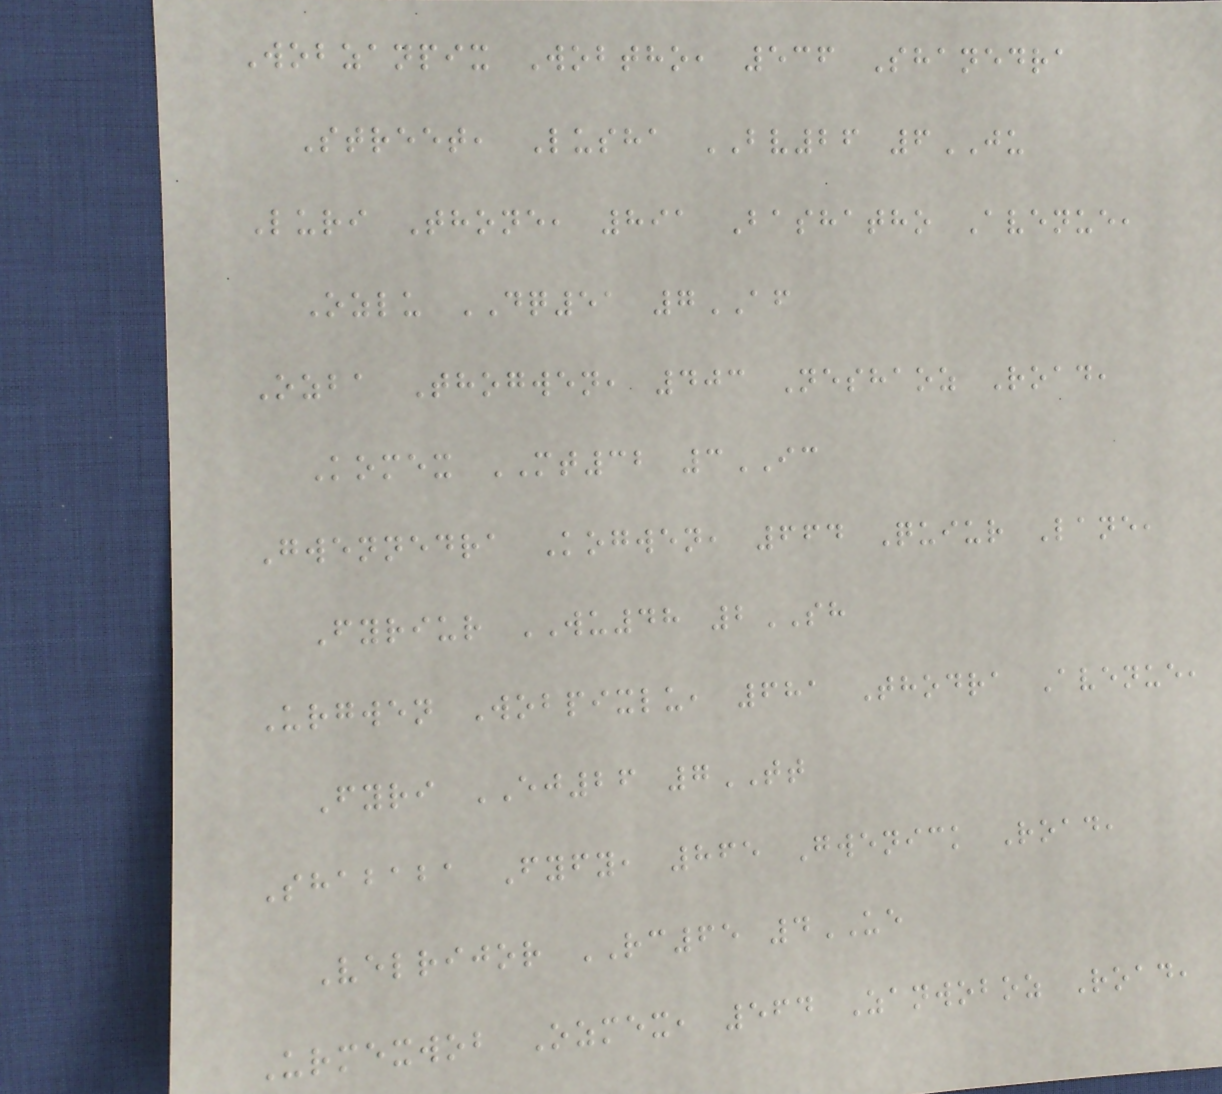Wobzanpix Wobtho, 536 Shanedra
Street, Lusha BV26 6JU
Luri Thone, 891 Bashatho Avenue,
Ozlu DQ51 7AF
Ozba Thogwen, 403 Neshaoz Road,
Komex MT32 3IC
Gwennedra Kogwen, 664 Quiur Lane,
Fyriur WU48 2SH
Urgwen Wobpixlu, 681 Thodra Avenue,
Fyri EJ26 7TT
Shababa Fyfy, 865 Gwenick Road,
Velrijor RC65 4UE
Urmexwob Ozmex, 564 Zanwoboz Road,
